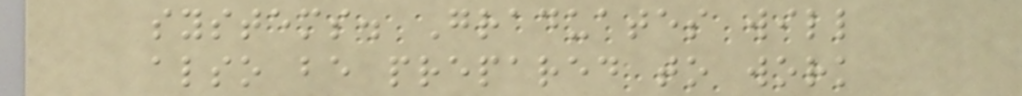systems. Graduates will
also be prepared to work
